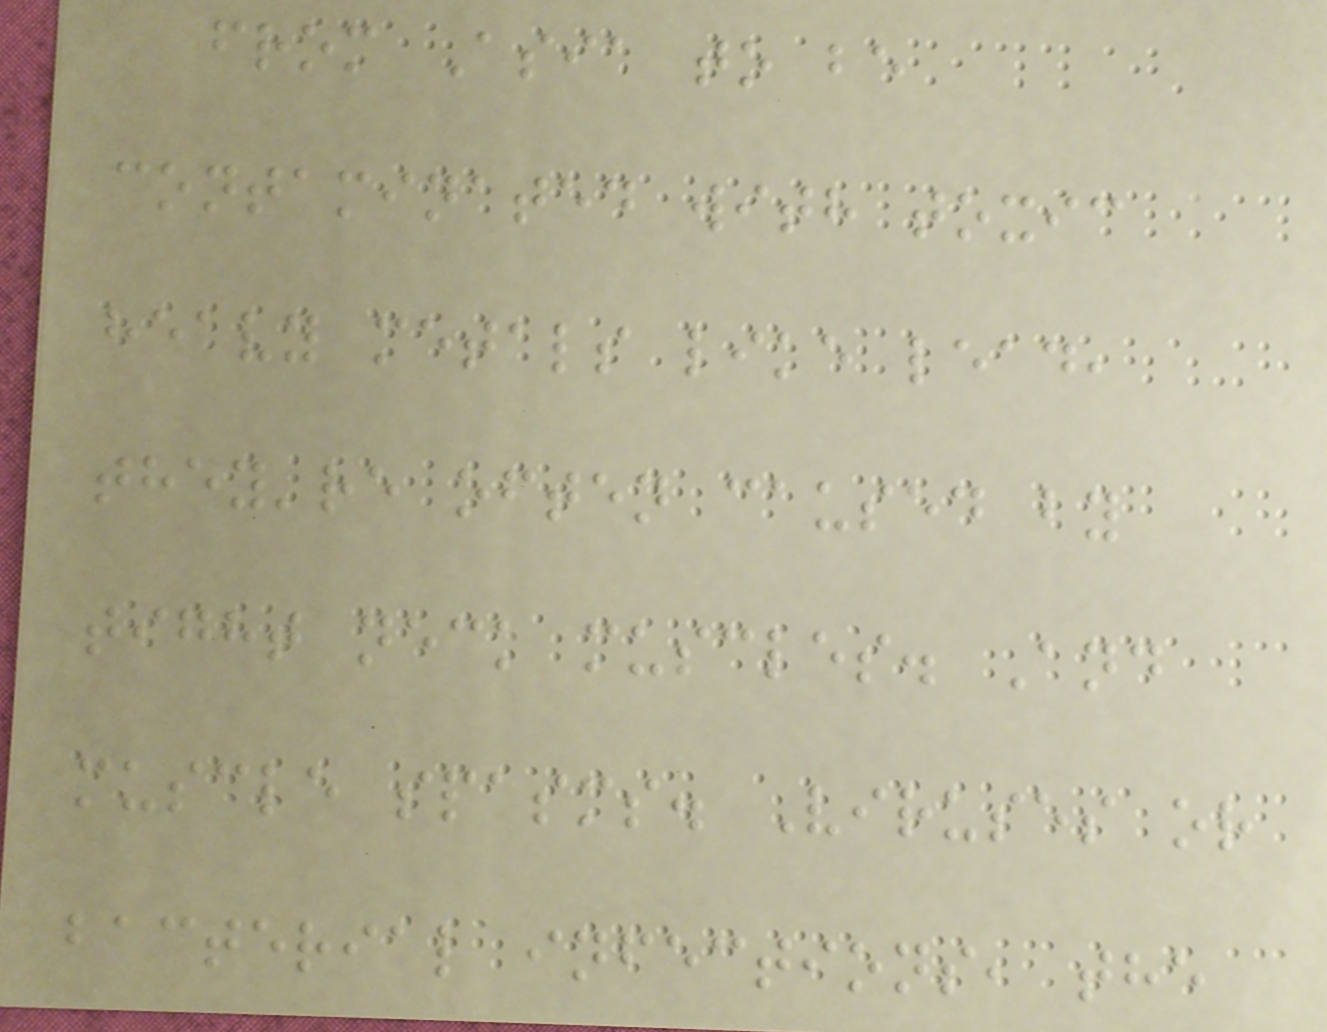from Asia to be
contaminated with toxic
heavy metals like lead,
they're often caused by
tight neck muscles. And
muscle spasms. Viruses or
bacterial infections, the
